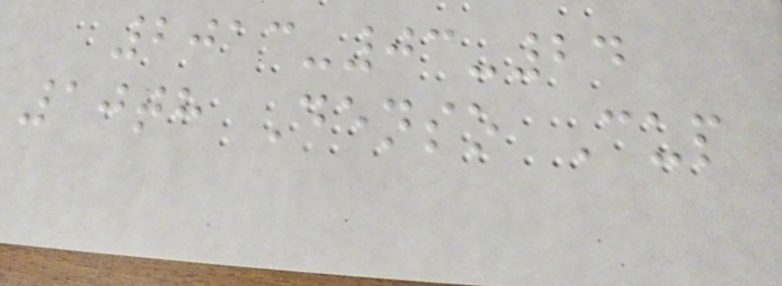2013-03-24
10th Denso Cup
